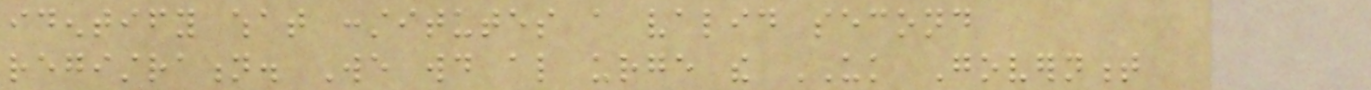identify what constitutes a valid second
registration. We would also urge the UK Government
